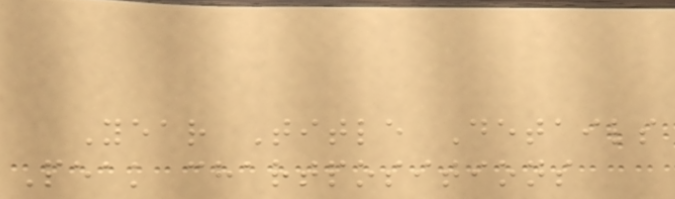Year Title Details
Peak chartpositions
